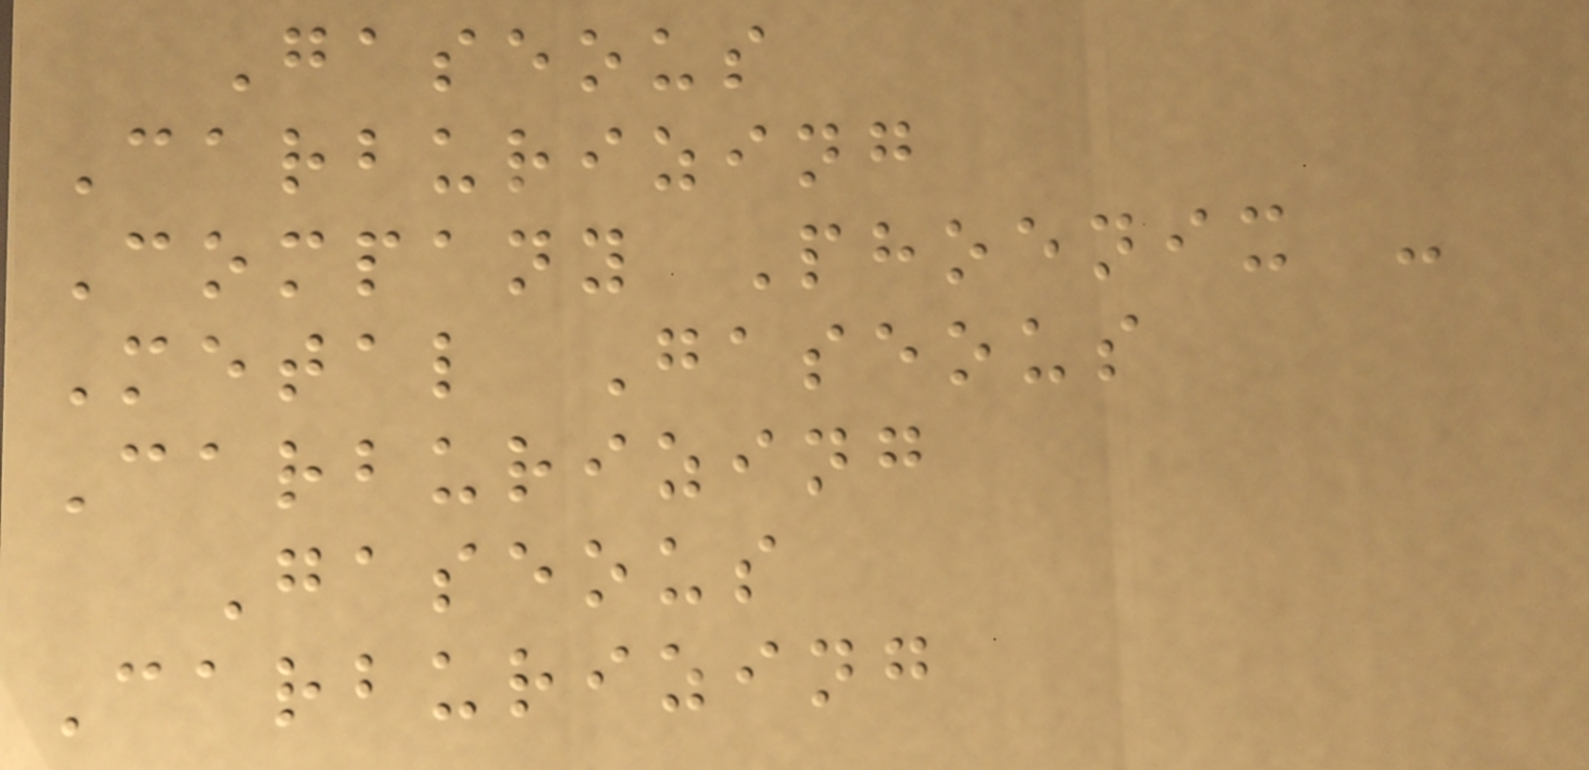Gaseous
Carburizing
Company Phoenix -
Metal Gaseous
Carburizing
Gaseous
Carburizing
